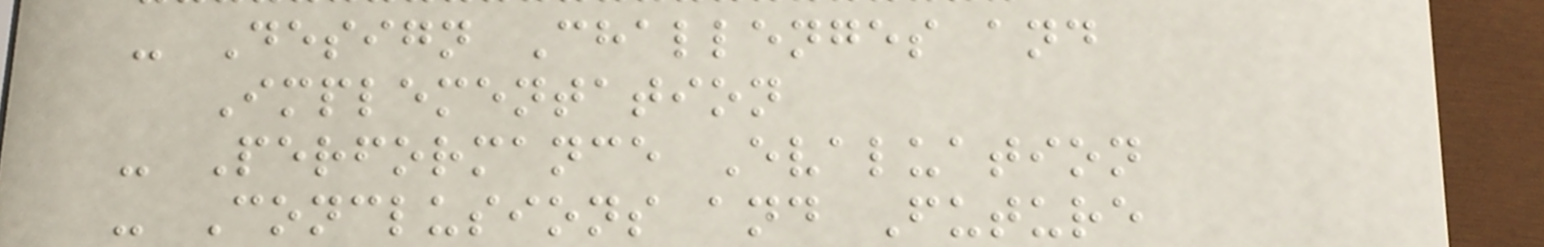- Design Challenges and
Implementation
- Performance Evaluation
- Conclusions and Future
